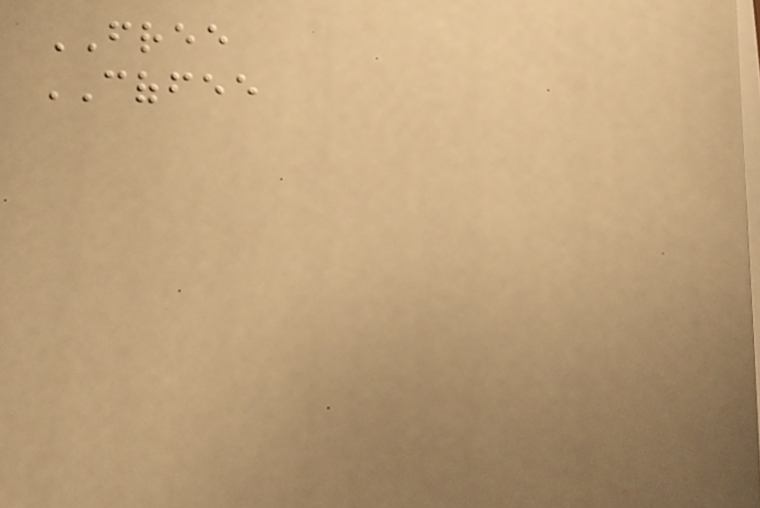FREE
COFFEE
